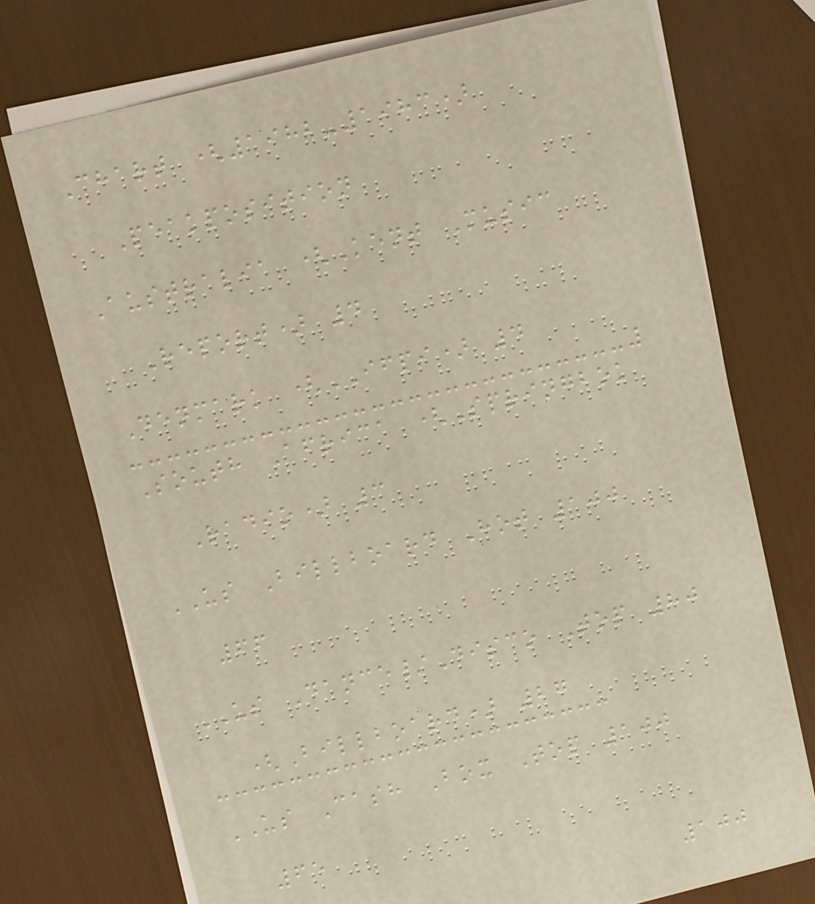Chart (1982-1983)
Peakposition
Australia (Kent Music
Report) 4
Denmark (IFPI) 4
South Africa (Springbok
Radio) 3
US Billboard Hot 100
66
US Dance/Disco Top 80
(Billboard) 27
US Cash Box Top 100
65
100
